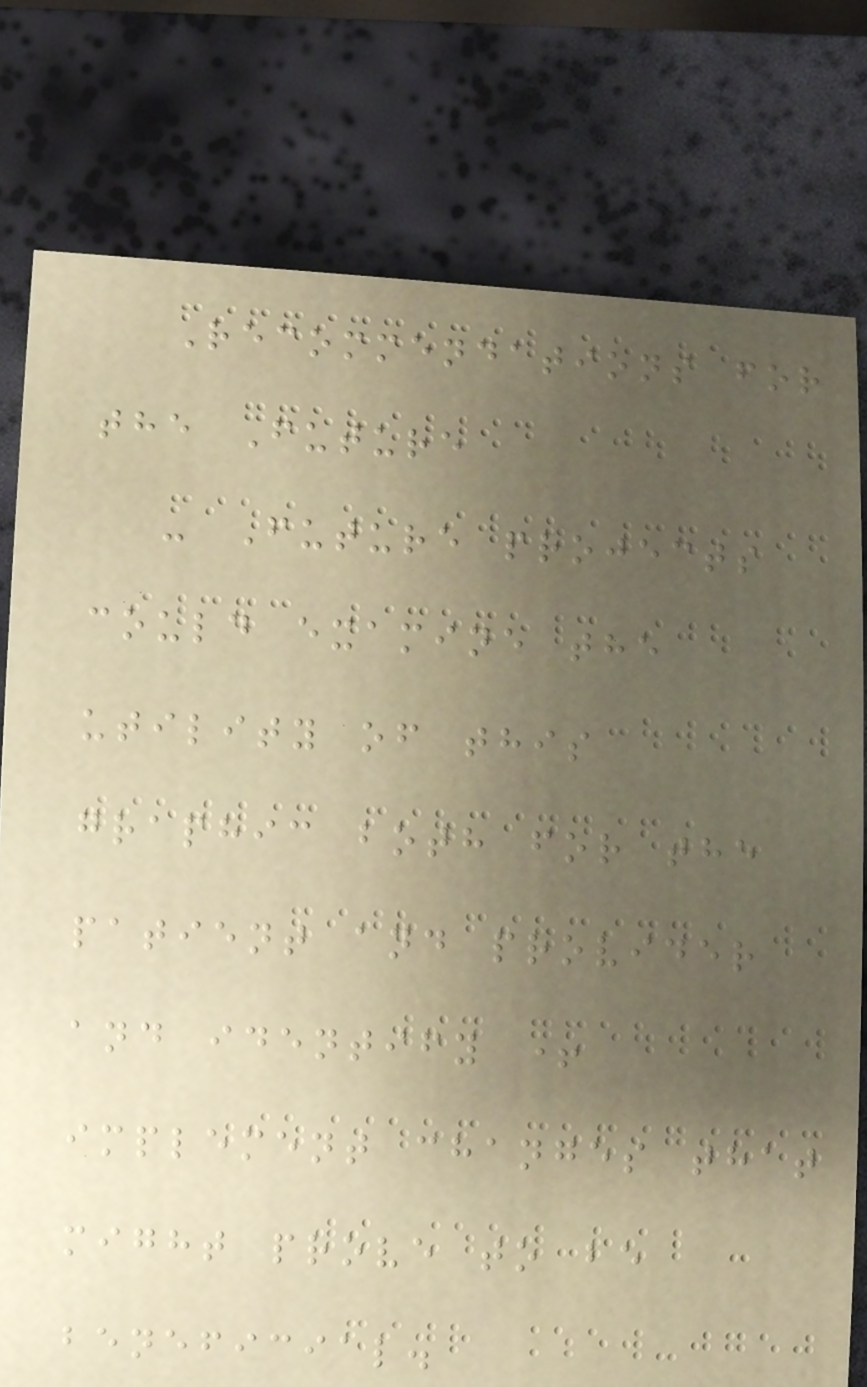Recommendations for
the Future
- Future projects
could examine the
utility of this
graphic both for the
patient and provider
and identify +
implement changes that
might prove to be
beneficial.
